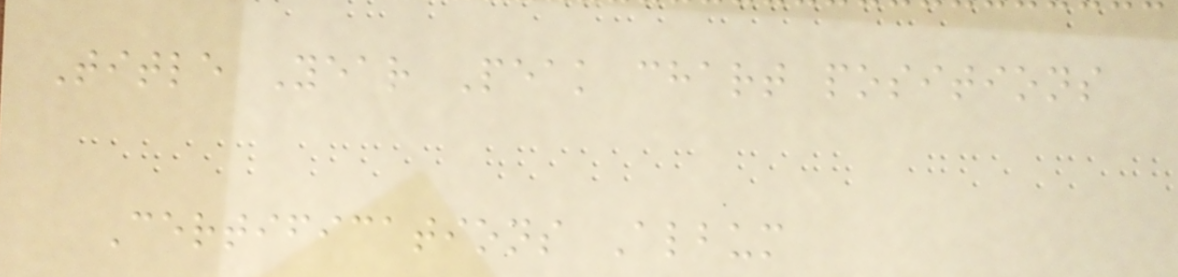Title Year Peak chart positions
Certifications Album
